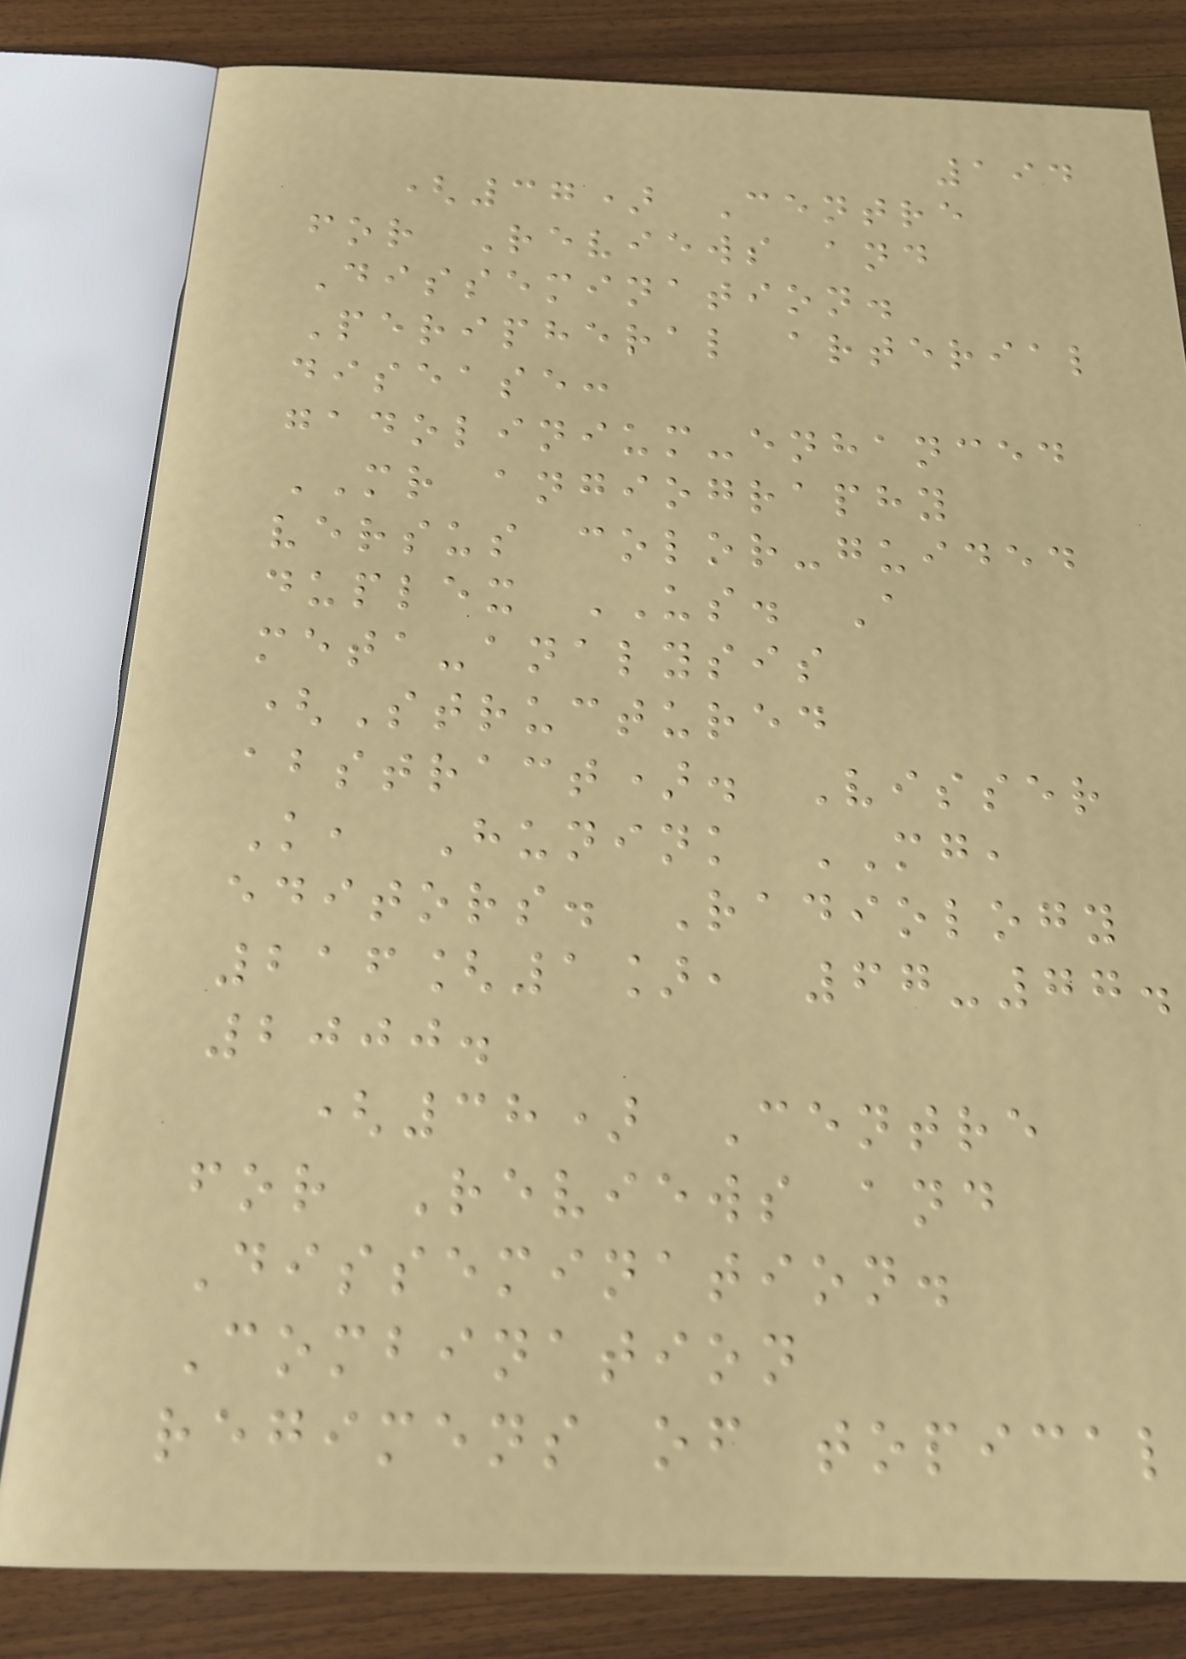194
(37) Centre
for Reviews and
Dissemination.
Peripheral arterial
disease:
gadolinium-enhanced
MR angiography
versus color-guided
duplex US. A
meta-analysis
(Structured
abstract). Visser
K, Hunink MG,
editors. Radiology
216[1], 67-77.
2000.
(38) Centre
for Reviews and
Dissemination.
Combination
regimens of topical
